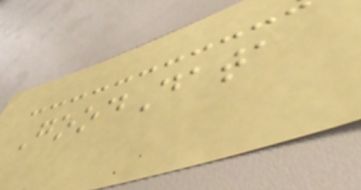GoodData
